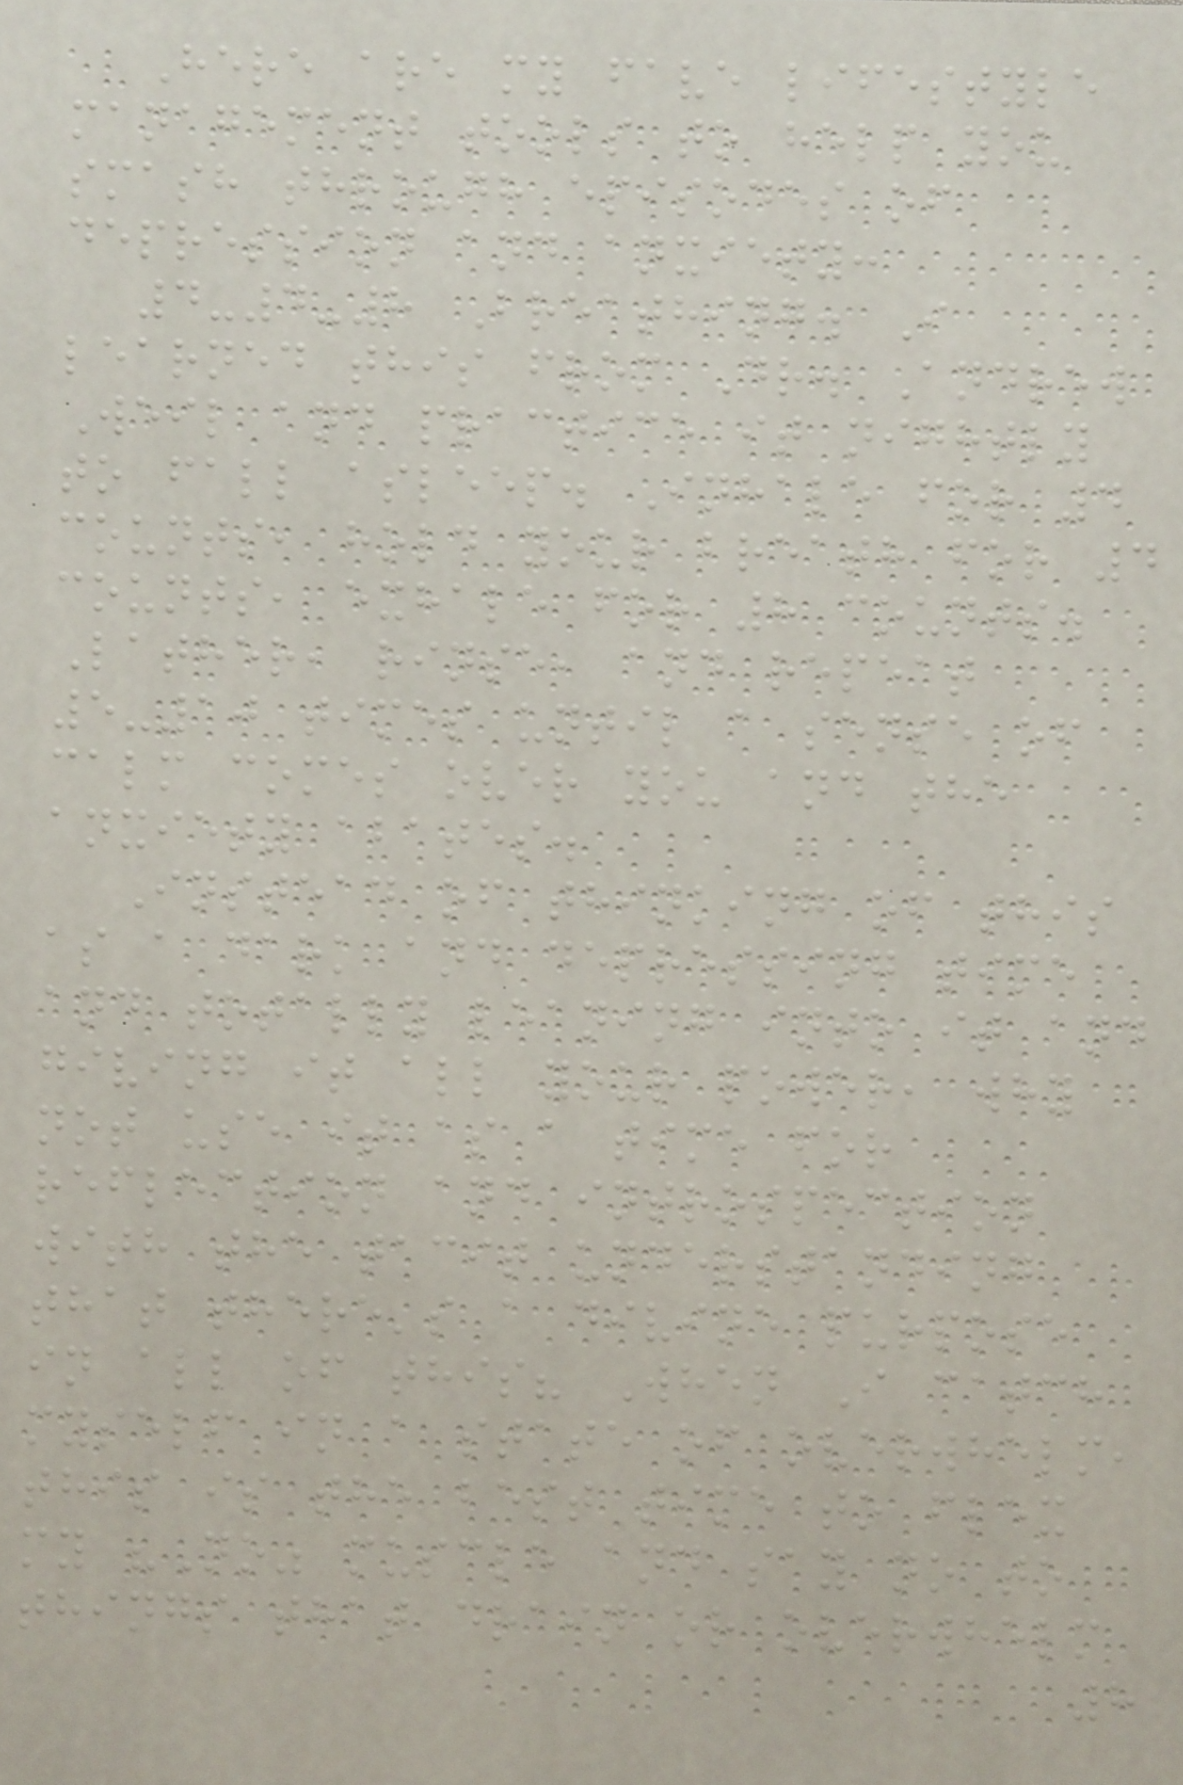Here are my fave lifestyle
management tools to help you
smash through episodes of
depression and anxiety:
4-4-8 Breathing. I
learned this from Dr. Andrew
Weil and practice it nightly
to fall asleep. Inhale for 4
counts, hold your breath for 4
counts, exhale for 8 counts.
Lather, rinse, and repeat
5-10 times until a sense of
calm comes over you and the
anxiety abates.
Instead of thinking of this
as a dark and depressing time
and totally leaning into it and
giving it all your power, why
not use it as a time for
reflection and introspection
with the tacit understanding
that there's a divine purpose
in all of this? When I catch
myself in a state of overwhelm,
this is the best time to flex
my "No" muscle and say no to
things that drain or overwhelm
8
